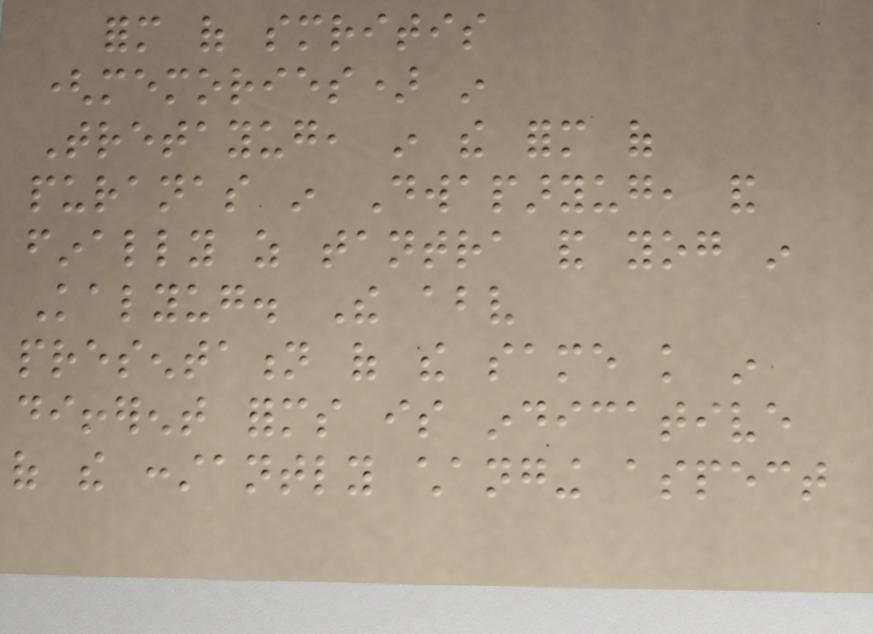form of smritis
(memories) in
Tretayug, in the form of
puranas in Dwaparyug, and
finally as tantra and yog in
Kalyug. The above
presentation of the same knowledge in
different forms is indicative
of the constantly changing aspect
